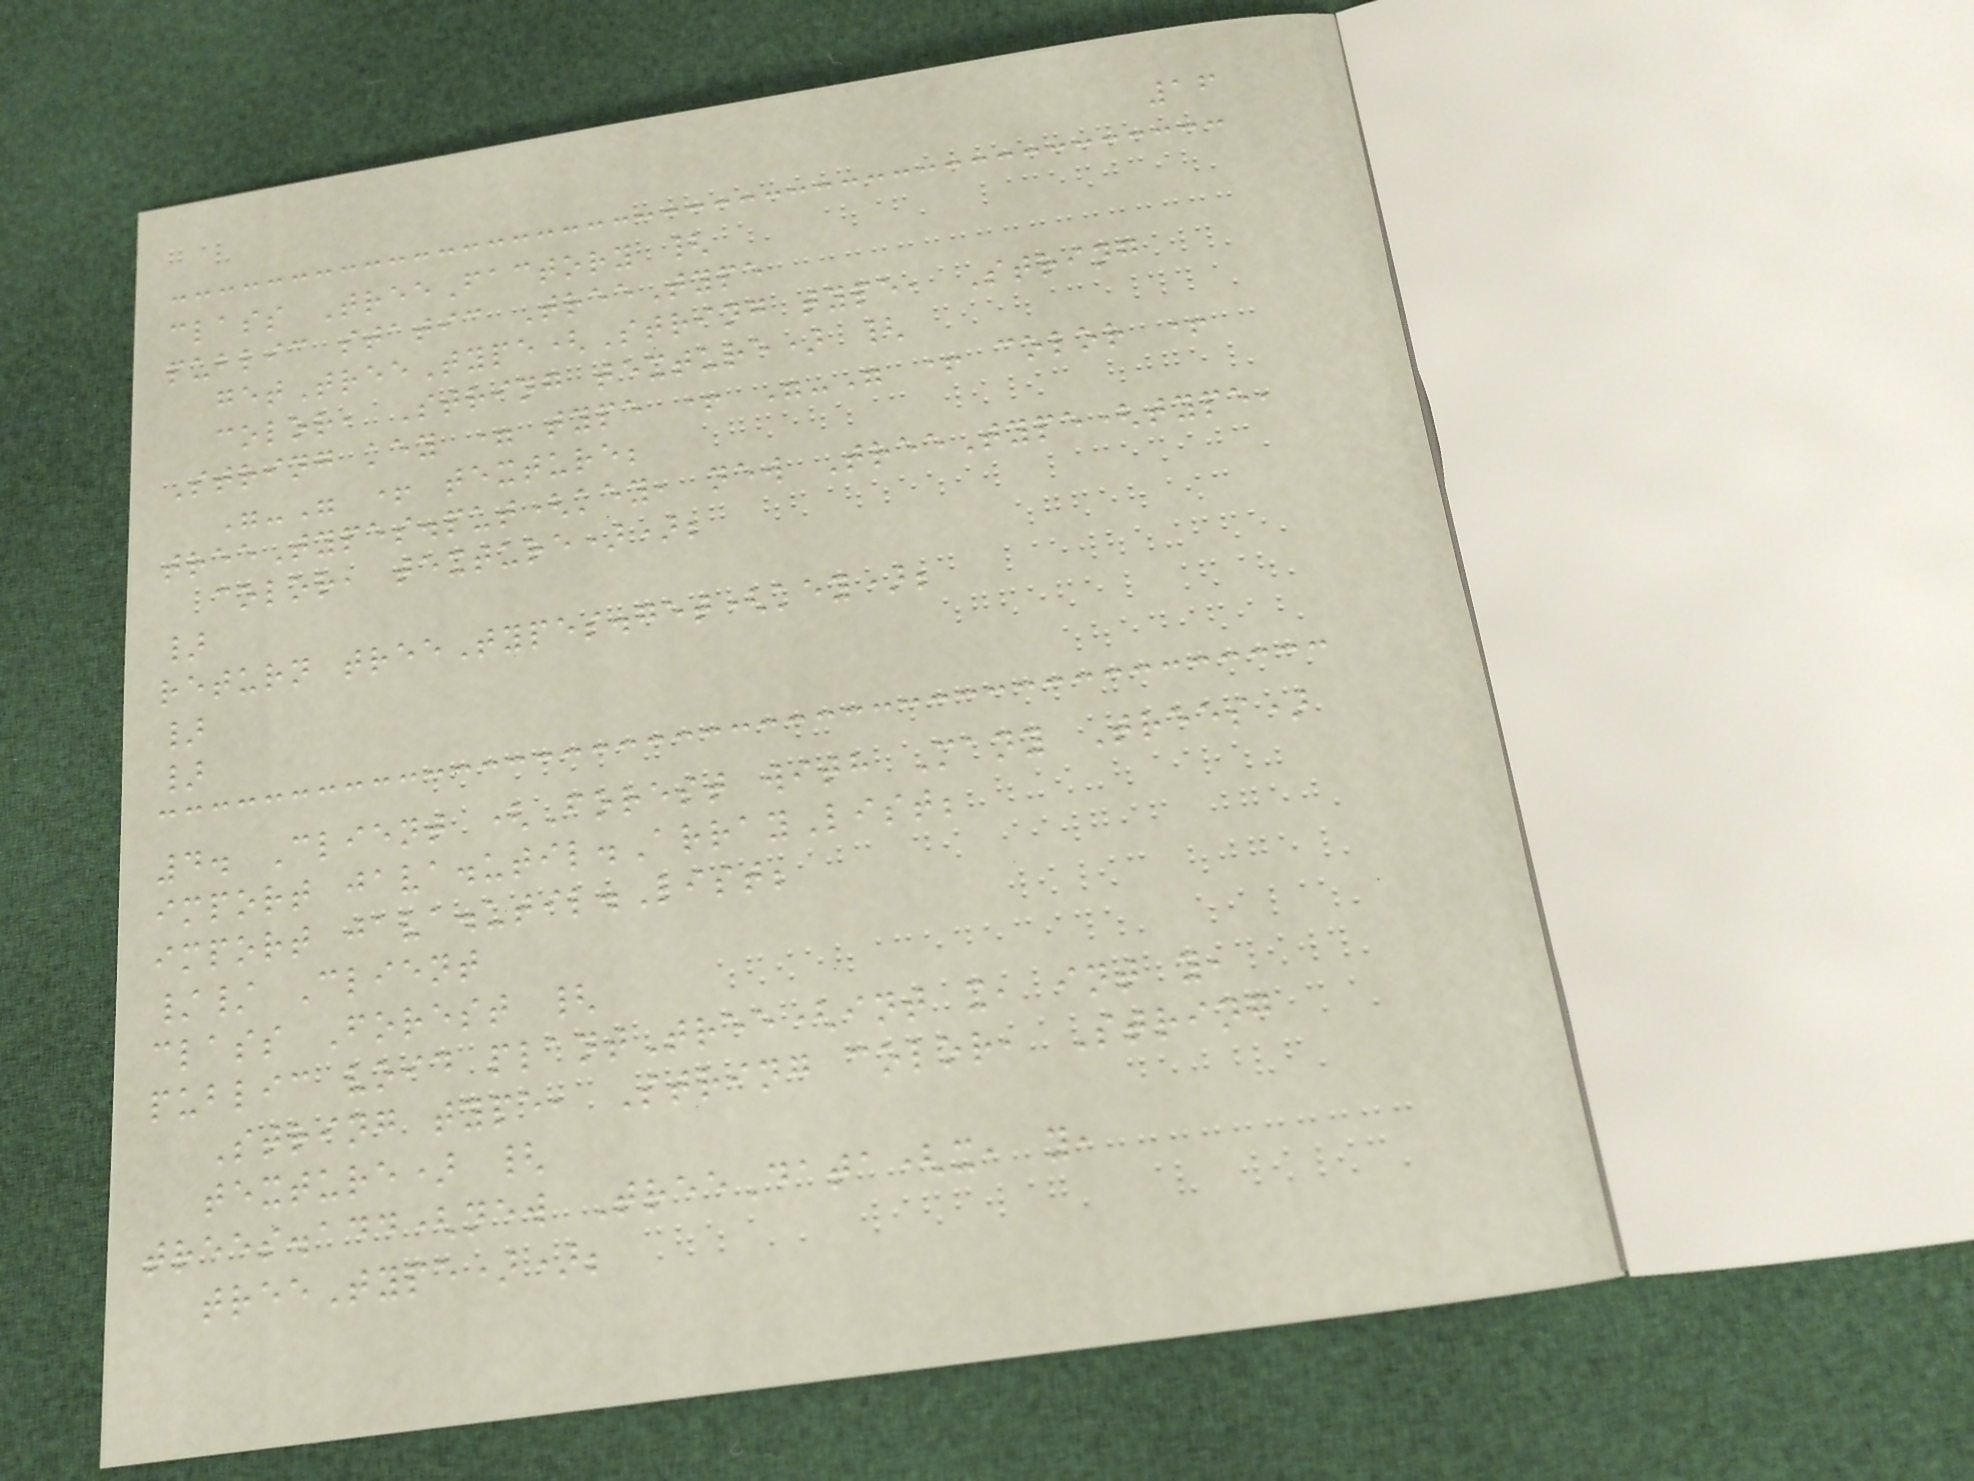16
class TreeFactory {
public static TreeType
getTreeType(String type, String
color, String texture) {
String key = type + "-" + color +
"-" + texture;
treeTypes.put(key, new TreeType(type,
color, texture));
}
return treeTypes.get(key);
}
}
4. Client (Forest with Many Trees)
import java.util.ArrayList;
import java.util.List;
// Client
class Forest {
public void plantTree(int x, int y,
String type, String color, String
texture) {
trees.add(new TreeData(x, y,
treeType));
